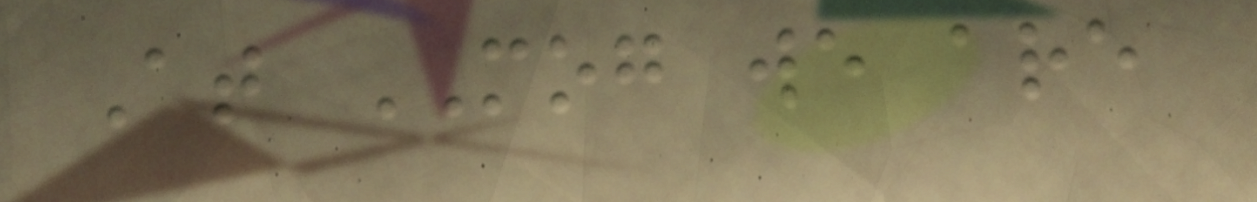At MOG we are
